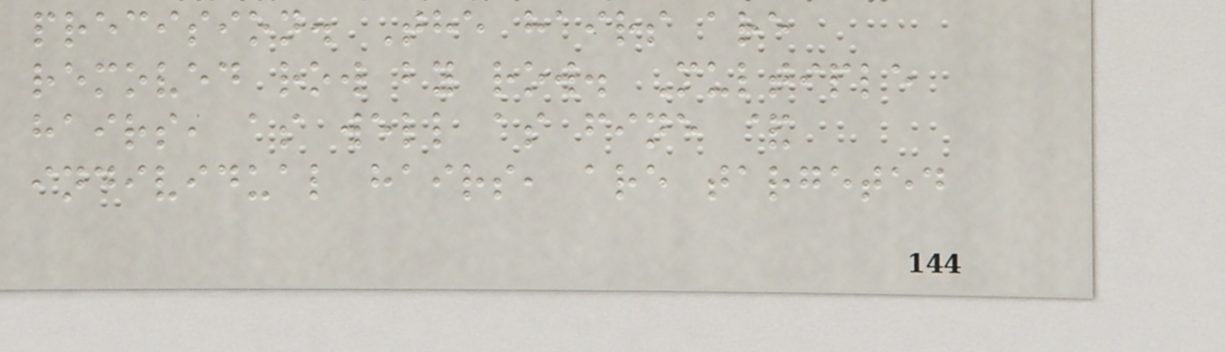precision. The hairs are
removed row by row. Multiple
hairs, as well as fine &
individual hairs, are targeted
